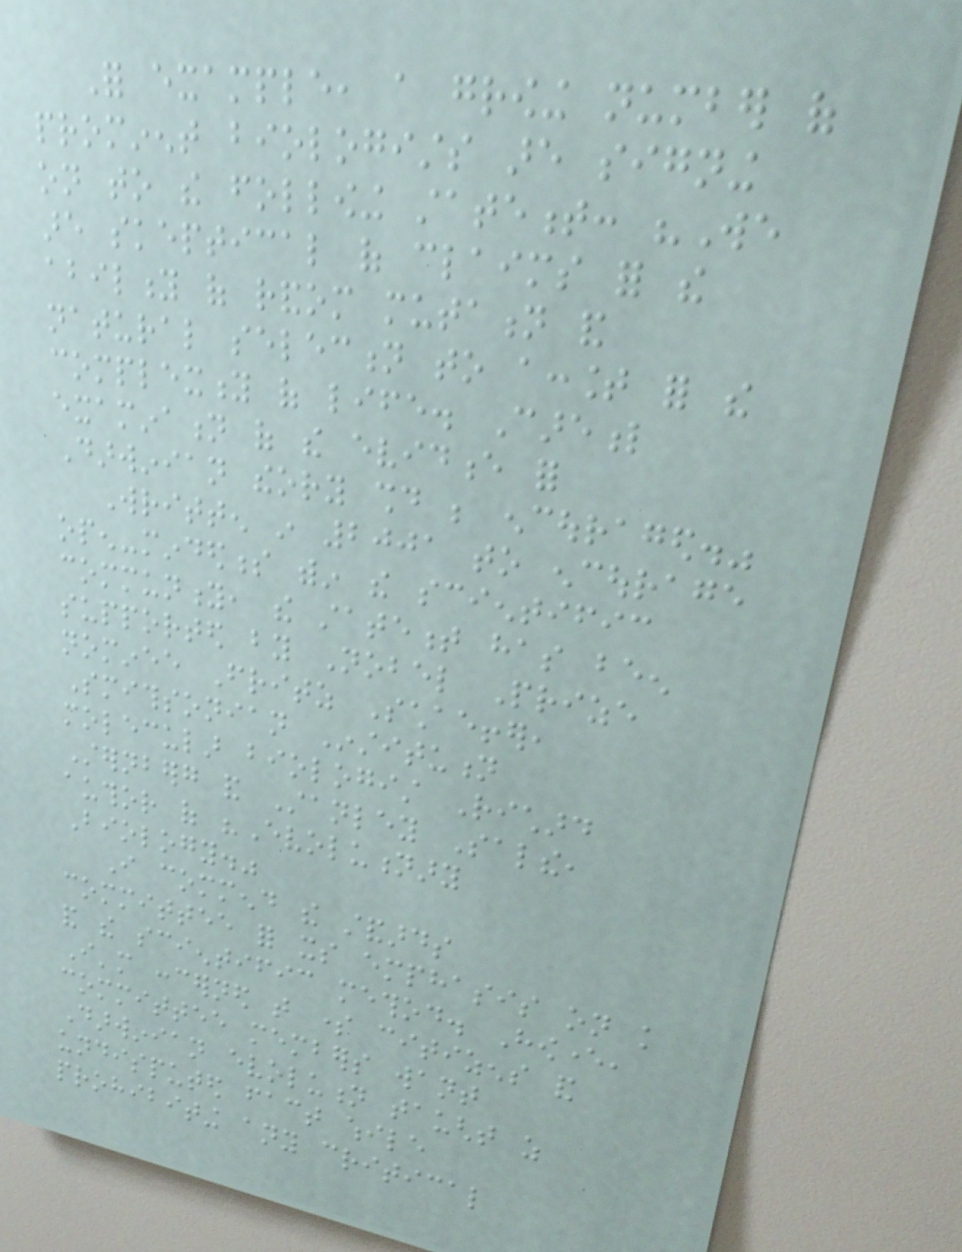For example, a growing number of
prominent biologists are signing
on to the following statement: "We
are skeptical of claims for the
ability of random mutation and
natural selection to account for the
complexity of life. Careful
examination of the evidence for
Darwinian theory should be encouraged."
Written in 2001 to encourage
open-mindedness within the scientific
community, the statement has been
supported by Nobel Prize
nominee Fritz Schaeffer,
Smithsonian Institution
molecular biologist Richard
Sternberg and Stanley Salthe,
author of "Evolutionary
Biology."
I commend the standards
committee for its emphasis on knowledge
and the scientific method. However,
I'm concerned that some citizens and
committee members want
Darwinian evolution taught as
undisputed fact while
prohibiting any critical
